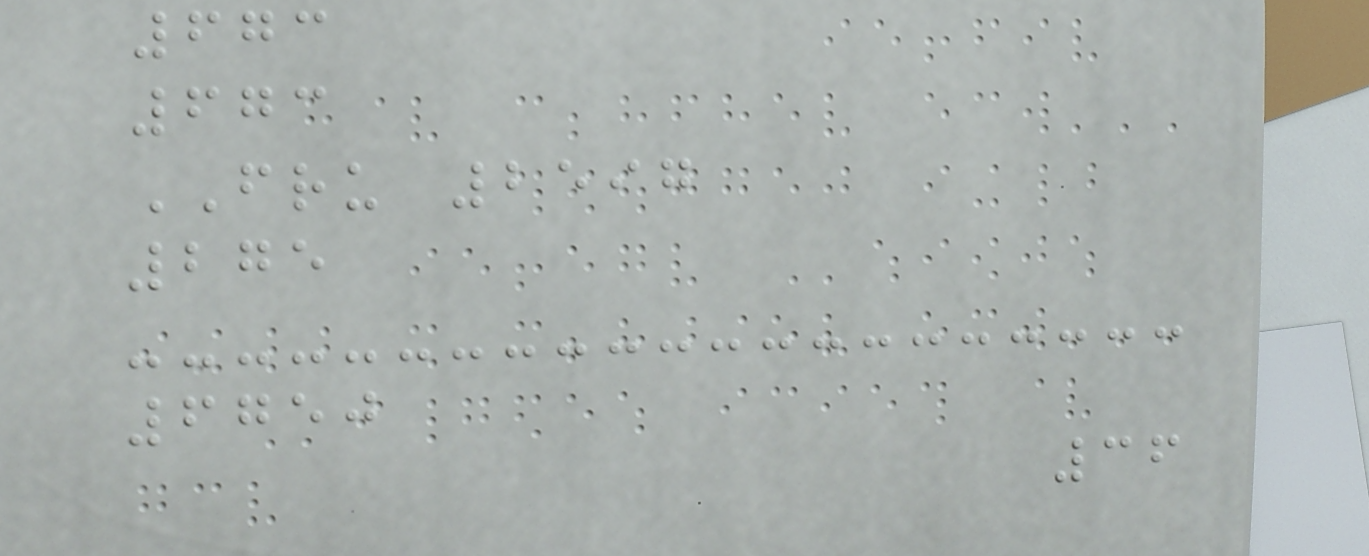673
673
FRU 2597
275
6750
36
